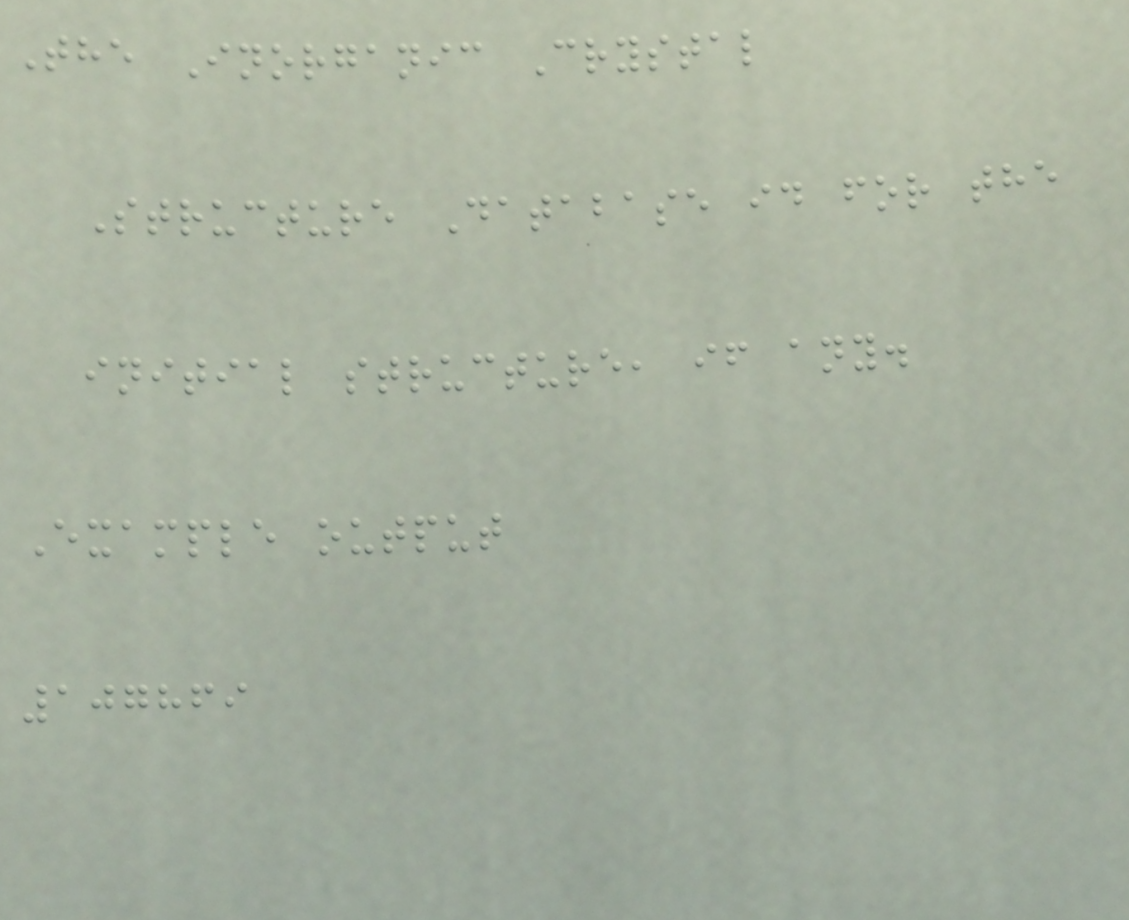The Inorganic Crystal
Structure Database id for the
initial structure, if any.
Example output
107869
